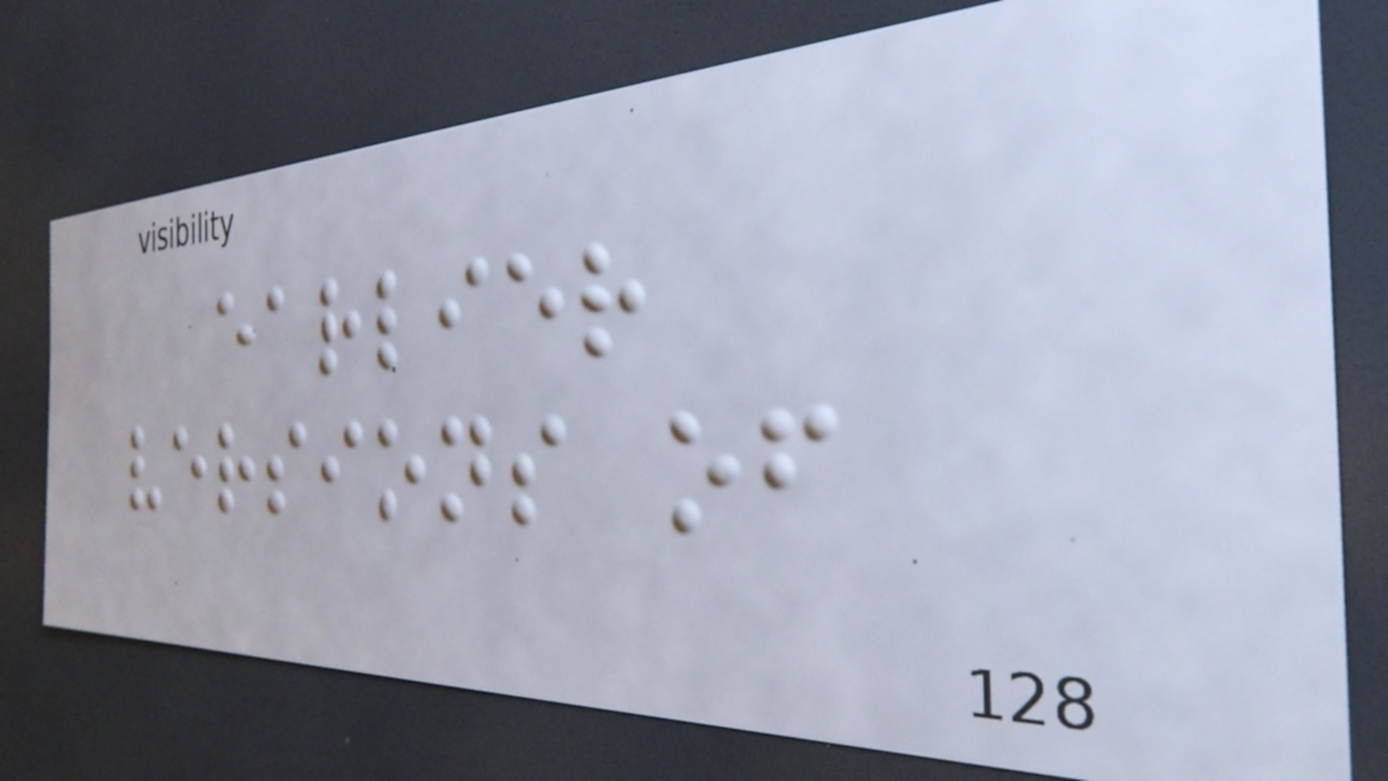earlier
versions of
